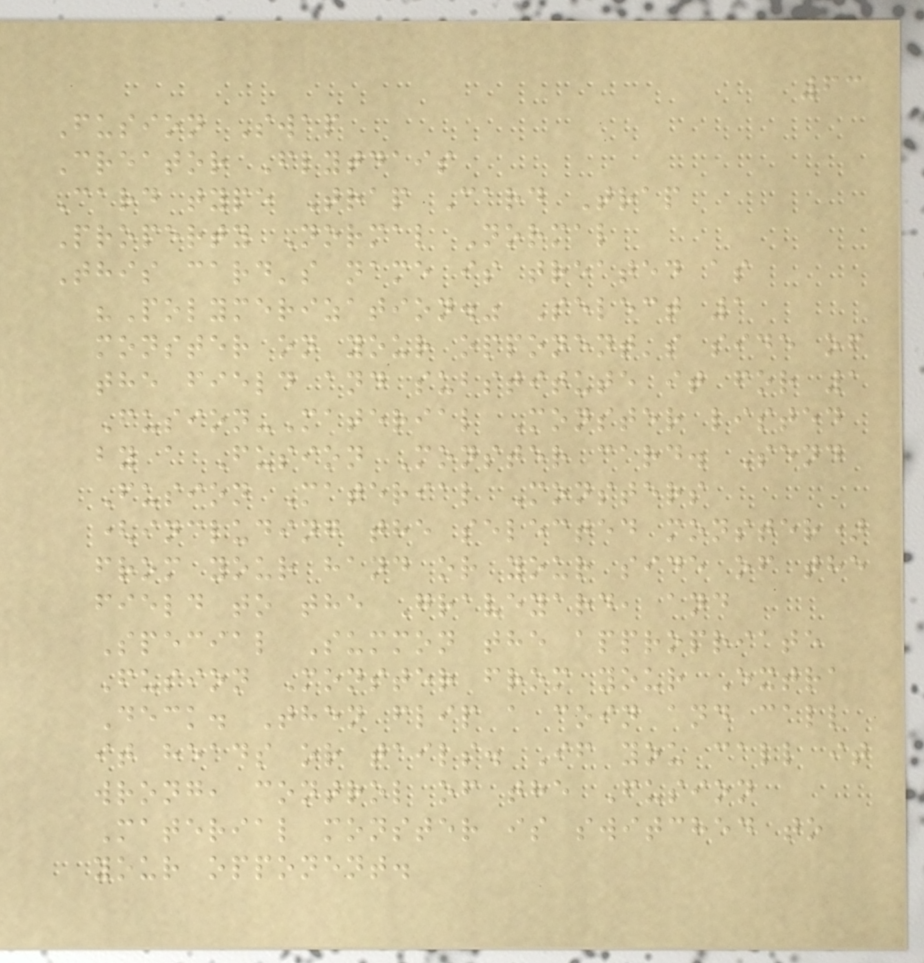63
Fusion Swap
Creator Flytdais
Card type Trap Card Trap
Property Normal Normal
This card's name is treated as
"Polymerization." Select 1
monster on your opponent's side of
the field and substitute it for 1
Fusion-Material Monster listed
by a Fusion Monster card. Send
Fusion Material Monsters
(including the selected monster)
from your hand or your side of the
field to the Graveyard, and
Special Summon the appropriate
Fusion Monster from your Extra
Deck. Then flip a coin and call
it heads or tails. If you call it
wrong, control of the Fusion
Material monster is switched to
your opponent.
